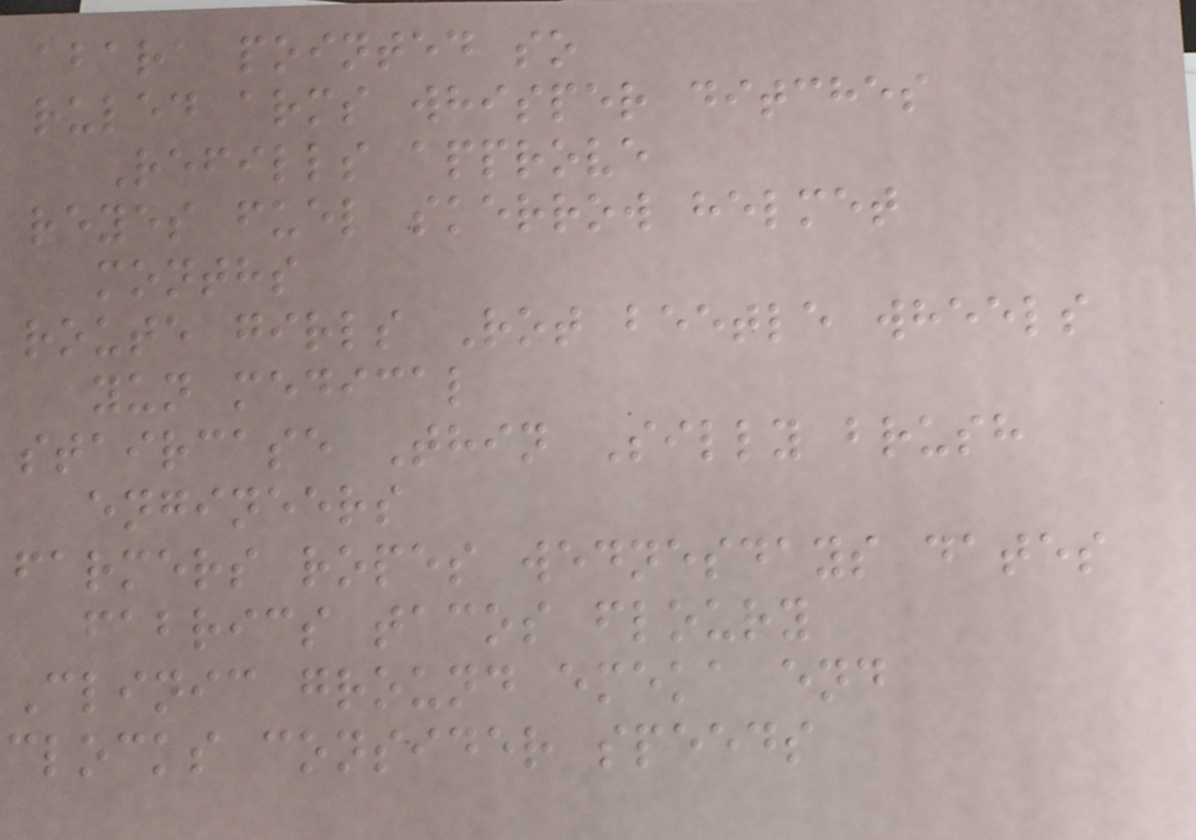abara pointed so
ruled arms whisper ditches
Refills approve
reyes fuel skerrow helmet
months
route girls Rot beetle wheels
yun medical
staircase Thin Silly brush
engineers
farmers ropes wednesdays dates
fabrics tacos floury
Clinic ground emeka end
clocks consider speeds
